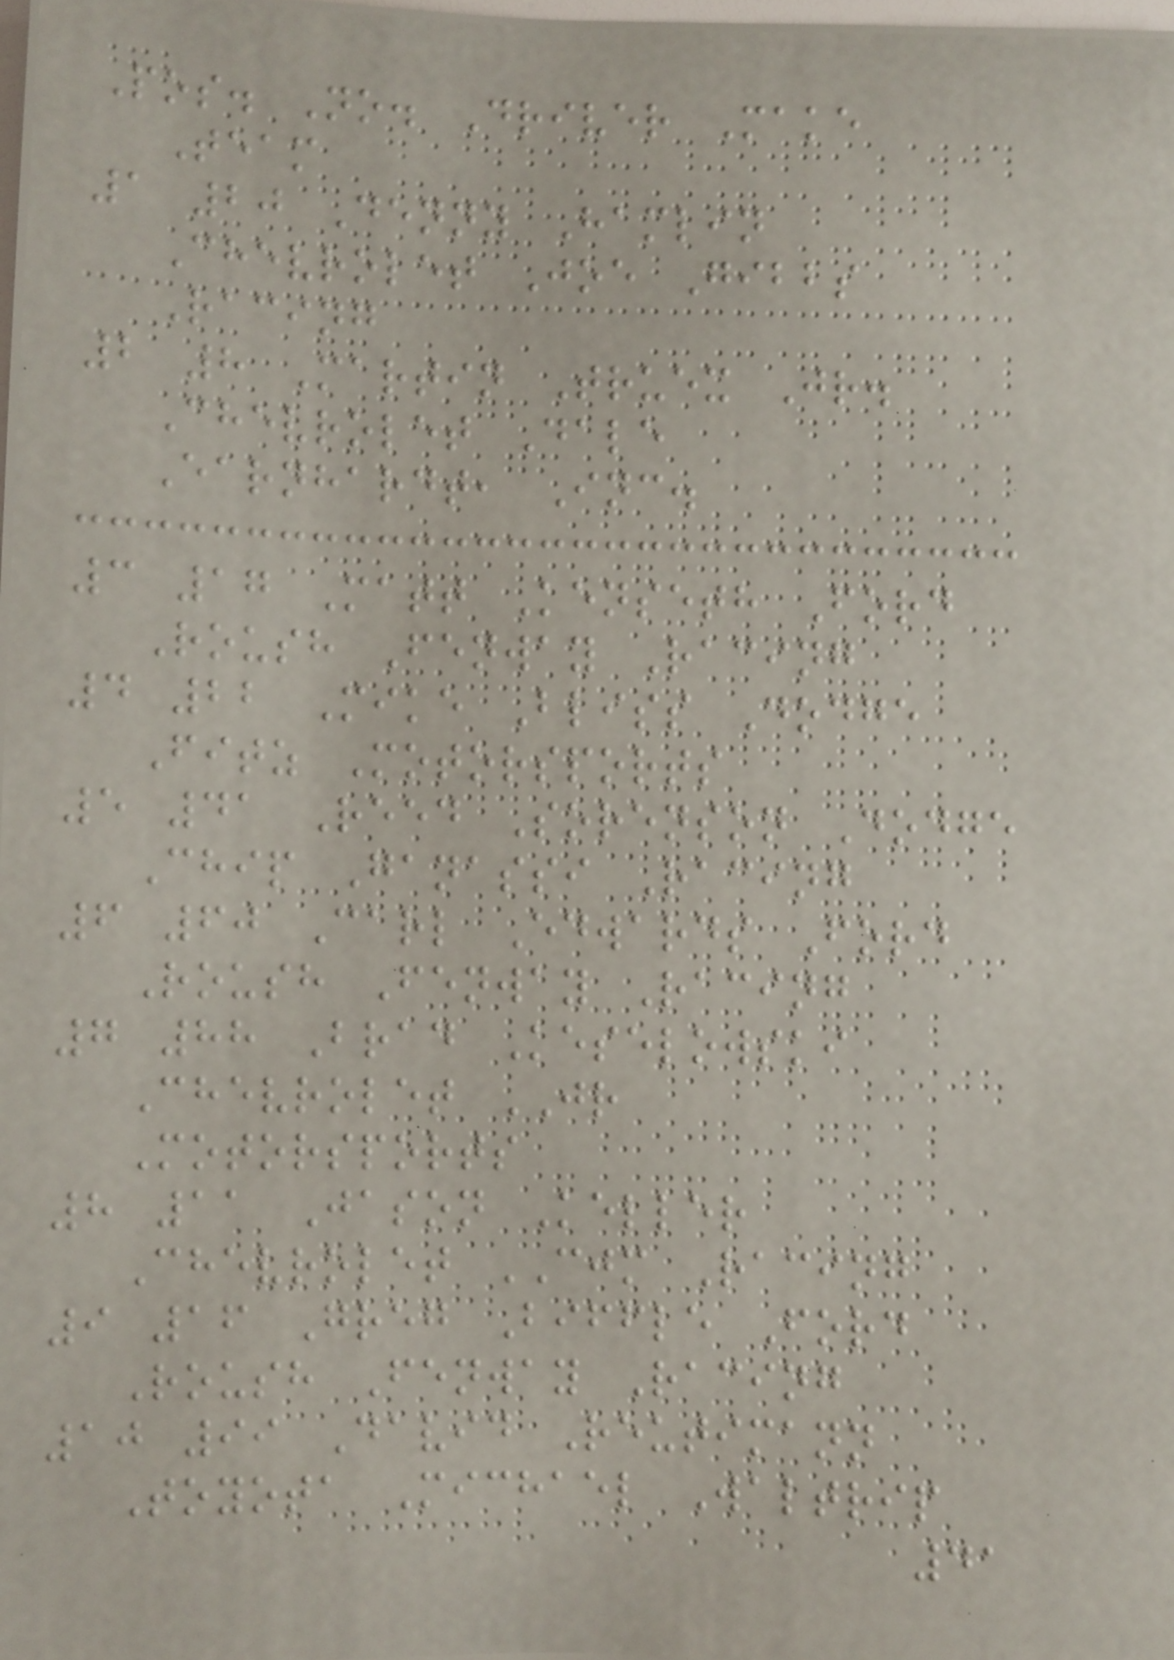Pos. No. Driver Make
Team
1 20 Denny Hamlin
Chevrolet Joe Gibbs
Racing
2 8 Martin Truex Jr.
Chevrolet Dale
Earnhardt, Inc.
3 17 Matt Kenseth Ford
Roush Fenway Racing
4 22 Mike Bliss Dodge
Fitz Motorsports
5 41 Reed Sorenson Dodge
Chip Ganassi Racing
6 60 Carl Edwards Ford
Roush Fenway Racing
7 88 Brad Keselowski
Chevrolet JR
Motorsports
8 11 Jason Keller
Chevrolet CJM Racing
9 16 Greg Biffle Ford
Roush Fenway Racing
10 99 David Reutimann
Toyota Michael Waltrip
41
